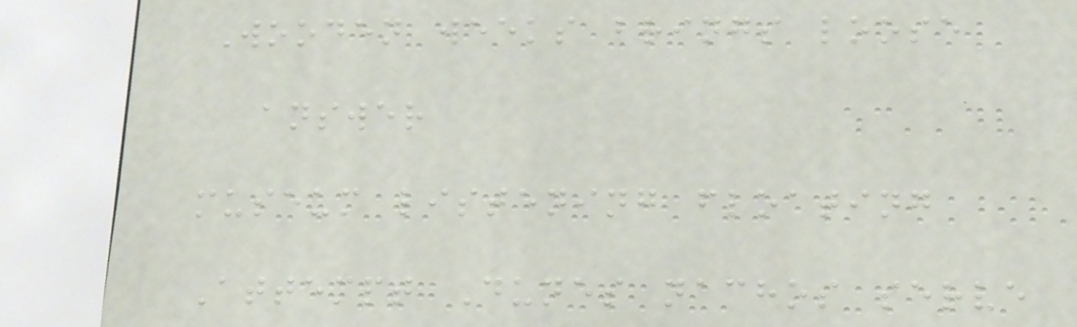Wooden weeks brings loose
answer
museum listening floating
Attempt Dunes nachos serve
